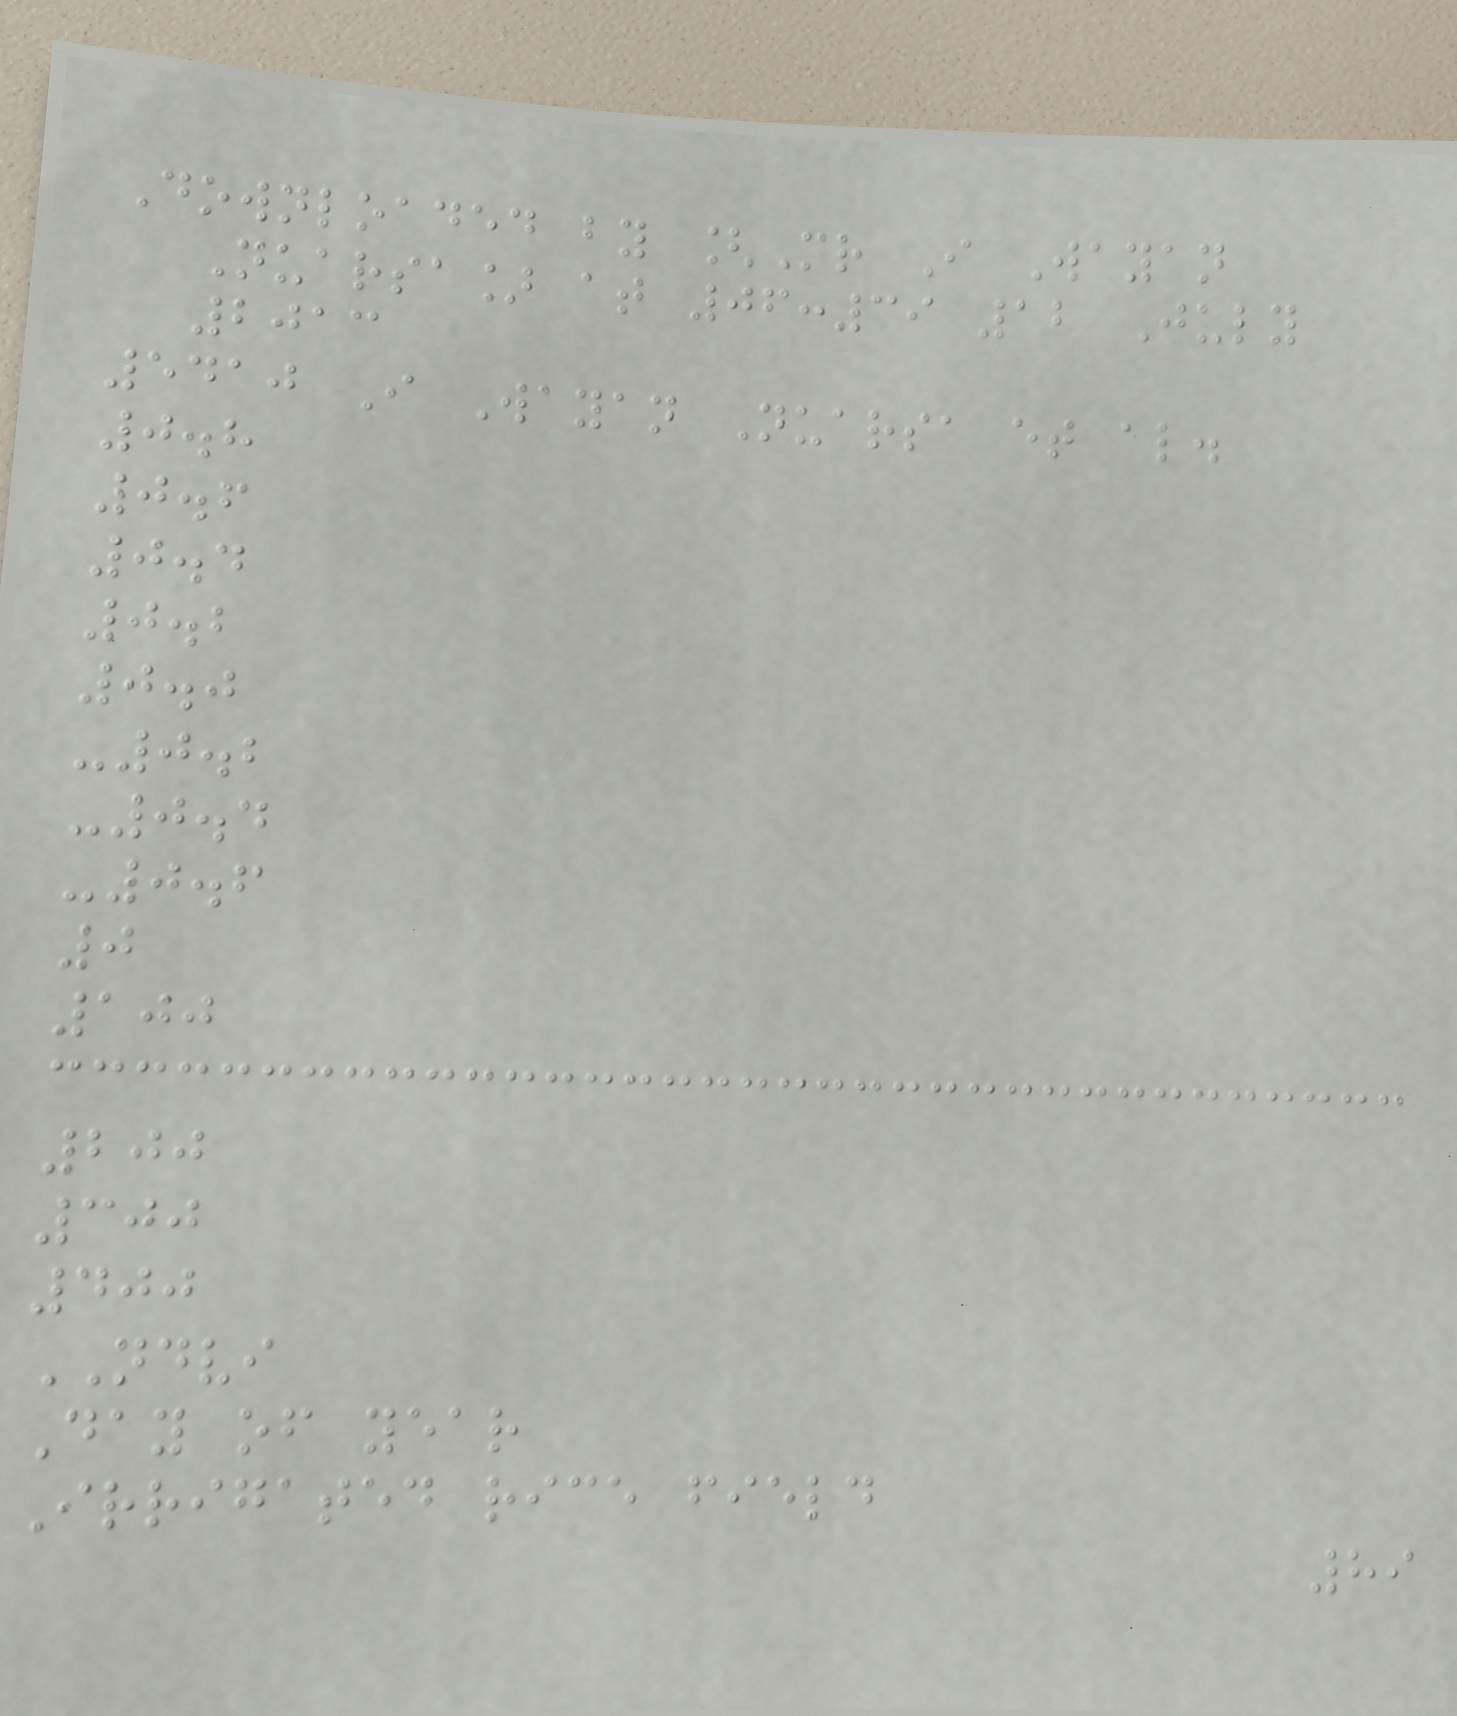Downloaded by [Mr I Wayan
Nuarsa] at 06:39 12 July
2013
5410 I Wayan Nuarsa et al.
0.8
0.6
0.4
0.2
0.0
-0.2
-0.4
-0.6
0
100
200
300
400
NDVI
Day of year
Irrigated rice field
89
